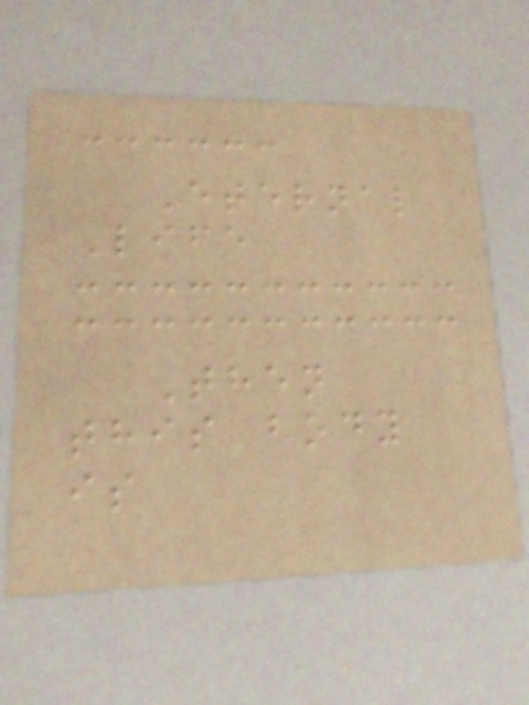Eternal
Life
Then
this body
is
